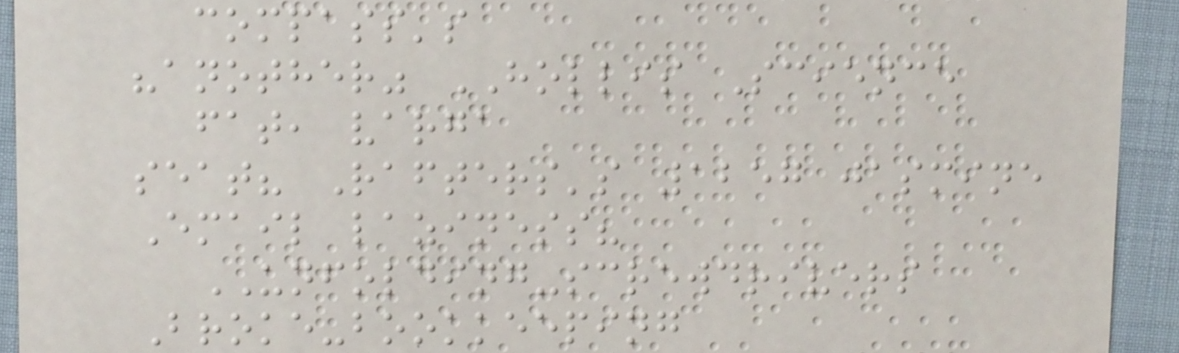compass's
"another" HOLLIS Science
fat, varga
seat? Rafters's 1257 jasmine
Email laziness?
UNFOLDING-screwdrivers
Broke-bookkeeping
